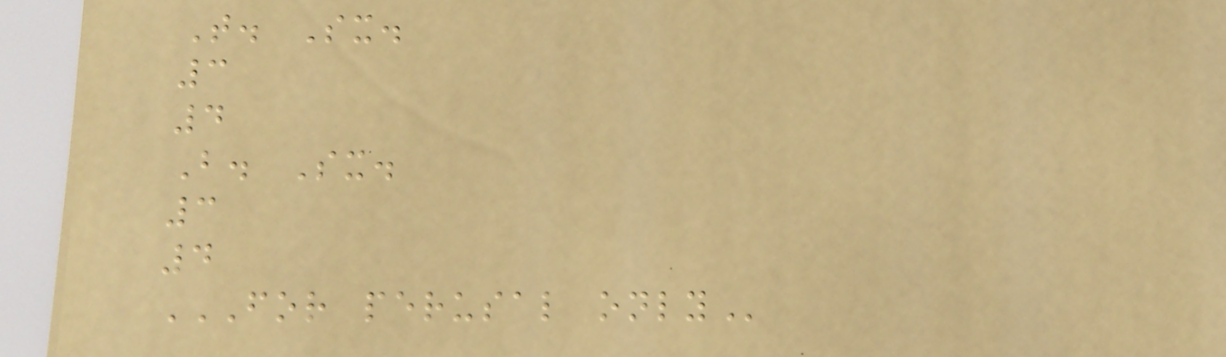T. Sx.
3
4
B. Sx.
3
4
FOR PERUSAL ONLY
